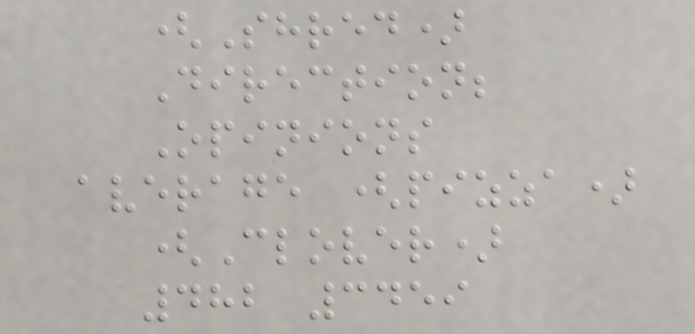(Shred)
Direction;
Opinions
average (pizza)
(Clover)
482 3459
